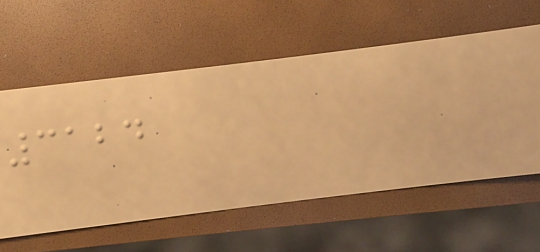3124
